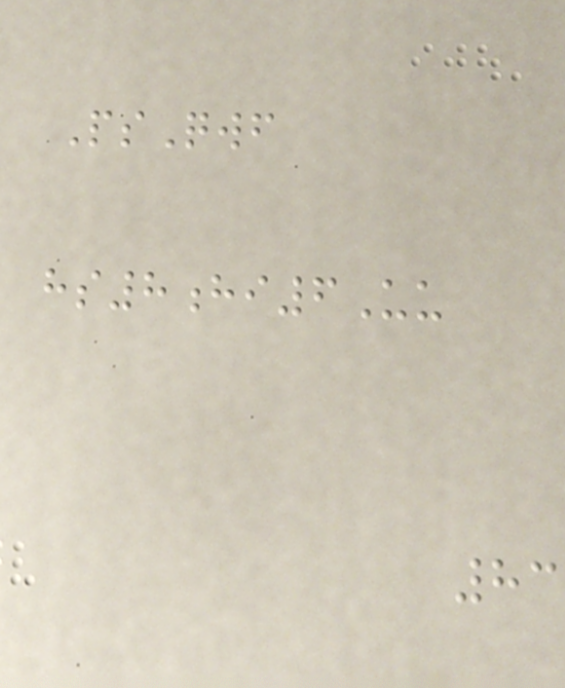PsQwf
hs8hi6Uu
83
